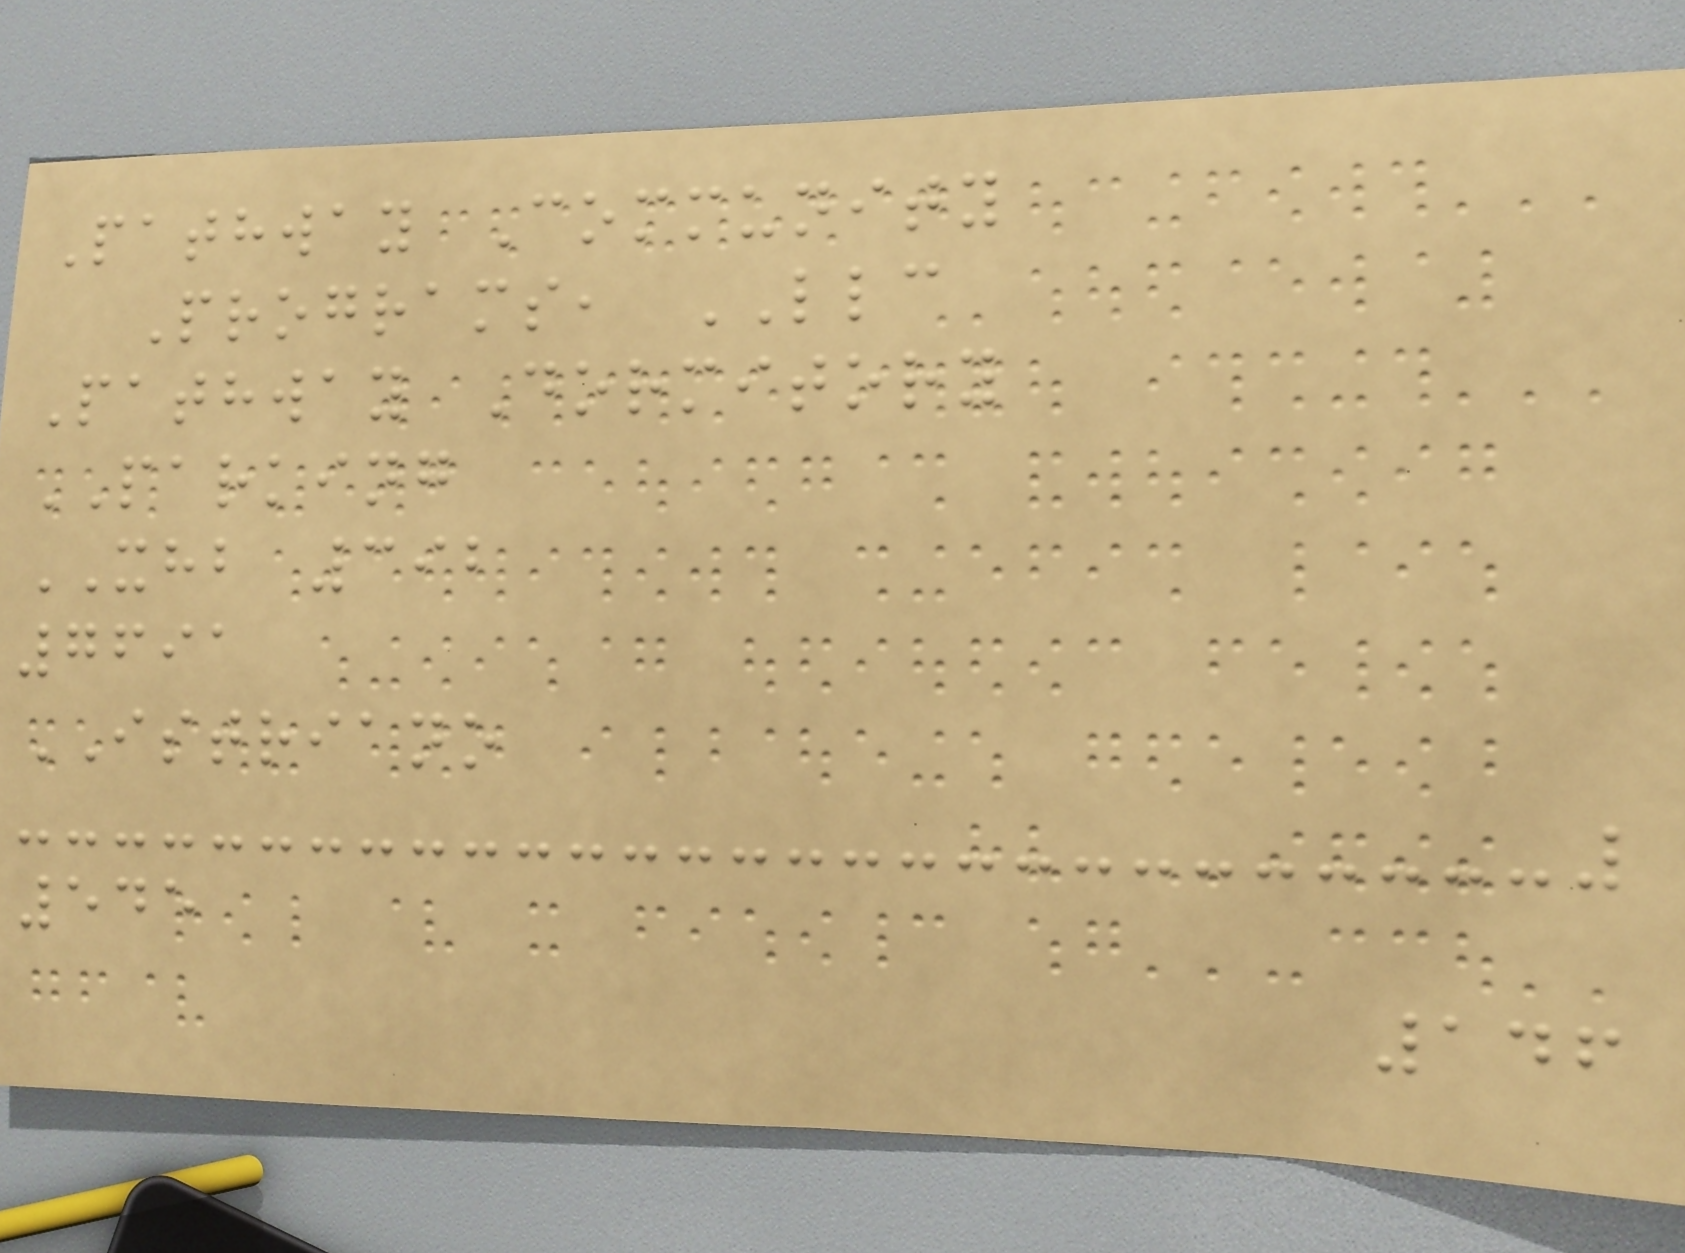Pathway Community
Programs, LLC
Pathway Dormitory
PARKING
XHB 392
7691
ISTRIANO
545
146
